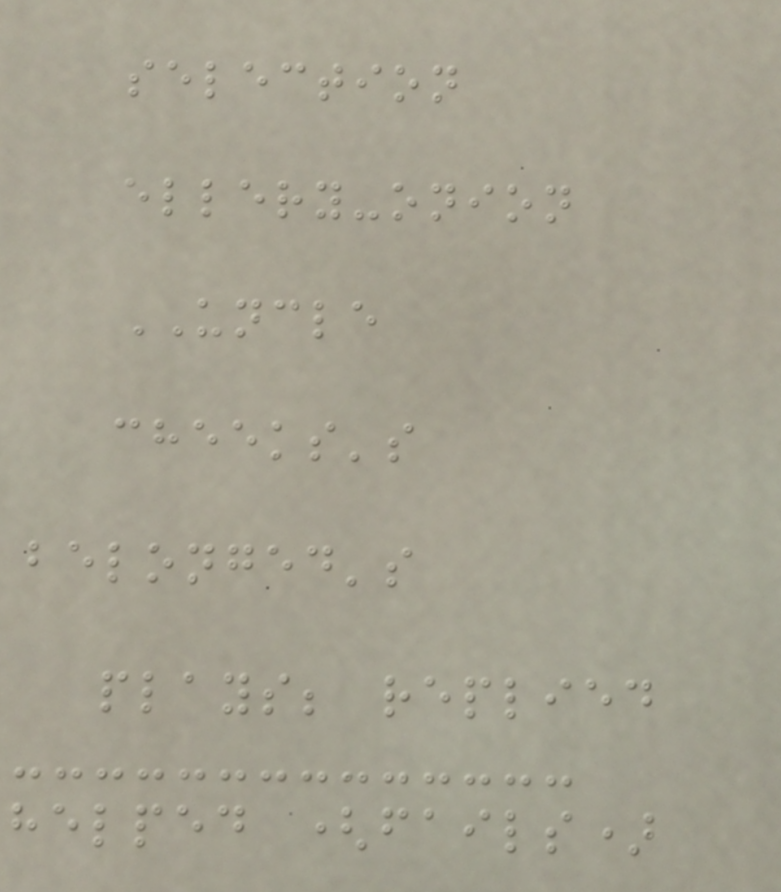selection
ellery-onion
UNCLE
cheeks's
belonged's
plays; replied
helped (fails)
